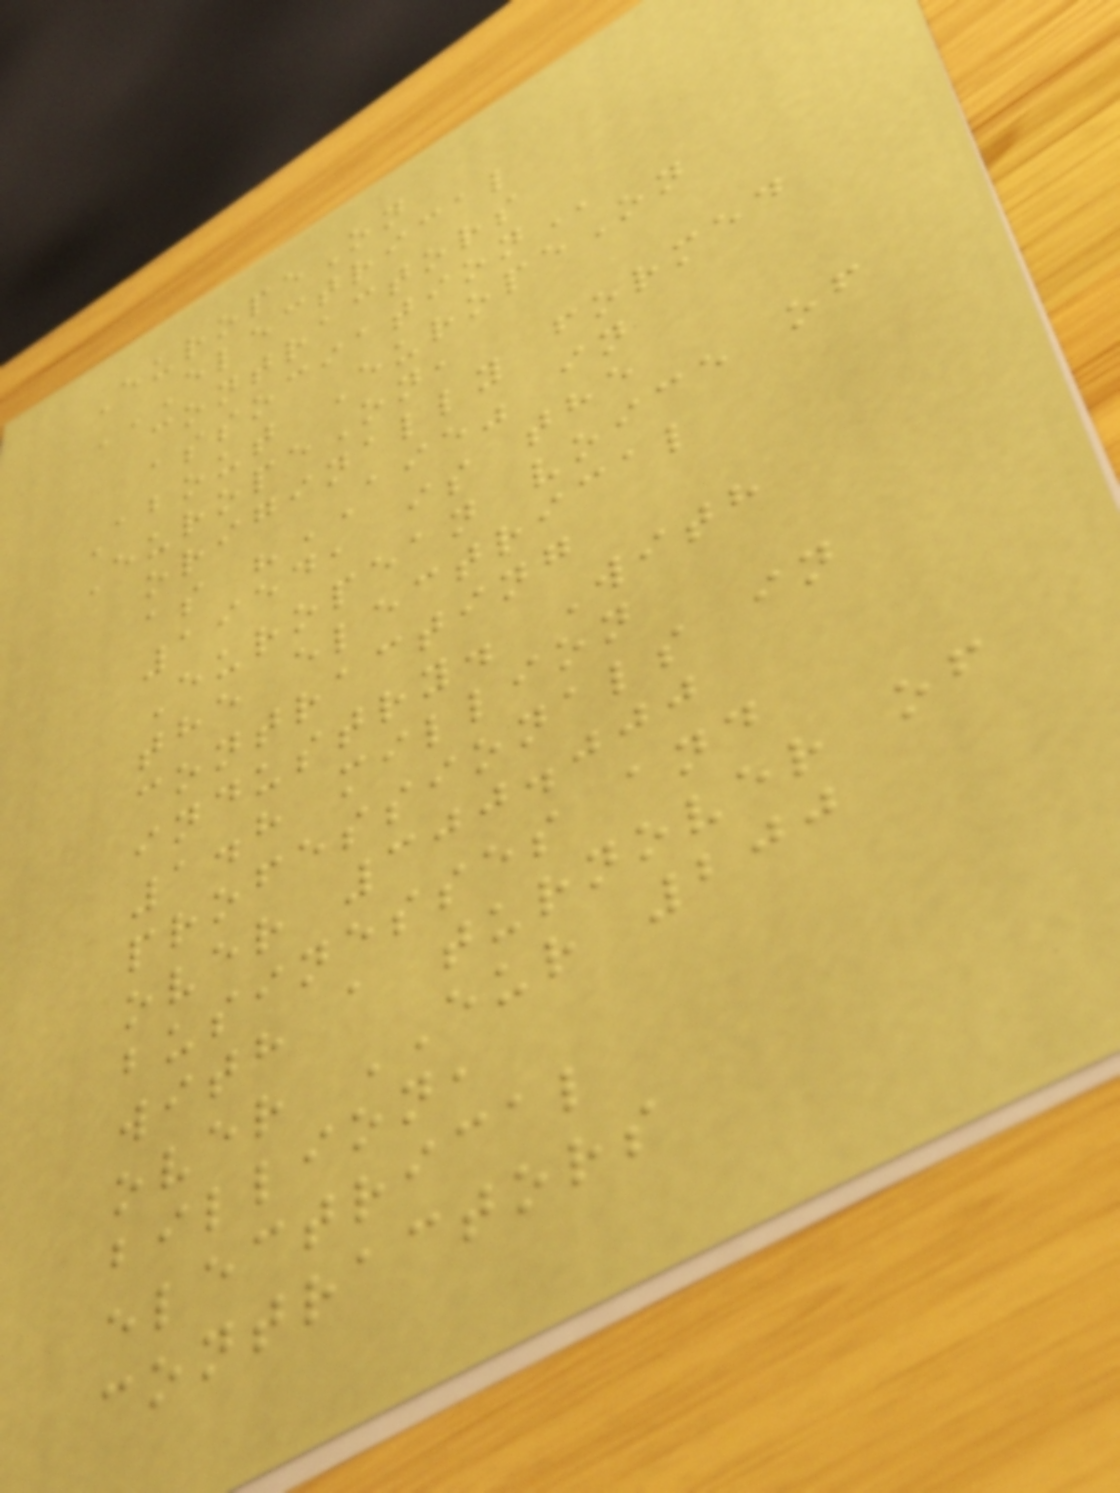EuropeOn
ELECTRICAL
CONTRACTORS
ASSOCIATION
About EuropeOn
EuropeOn,
originally formed
as "AIE" in
1954, is the
European voice of
the electrical
contracting
industry. With
1.8 million
professionals in
over 300.000
businesses and
with a turnover of
over EUR 200
billion,
electrical
contractors
